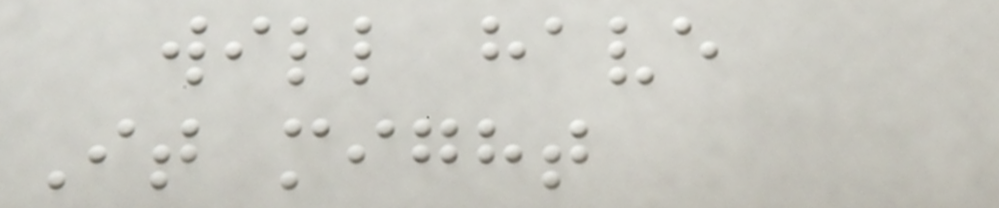will have
It might
